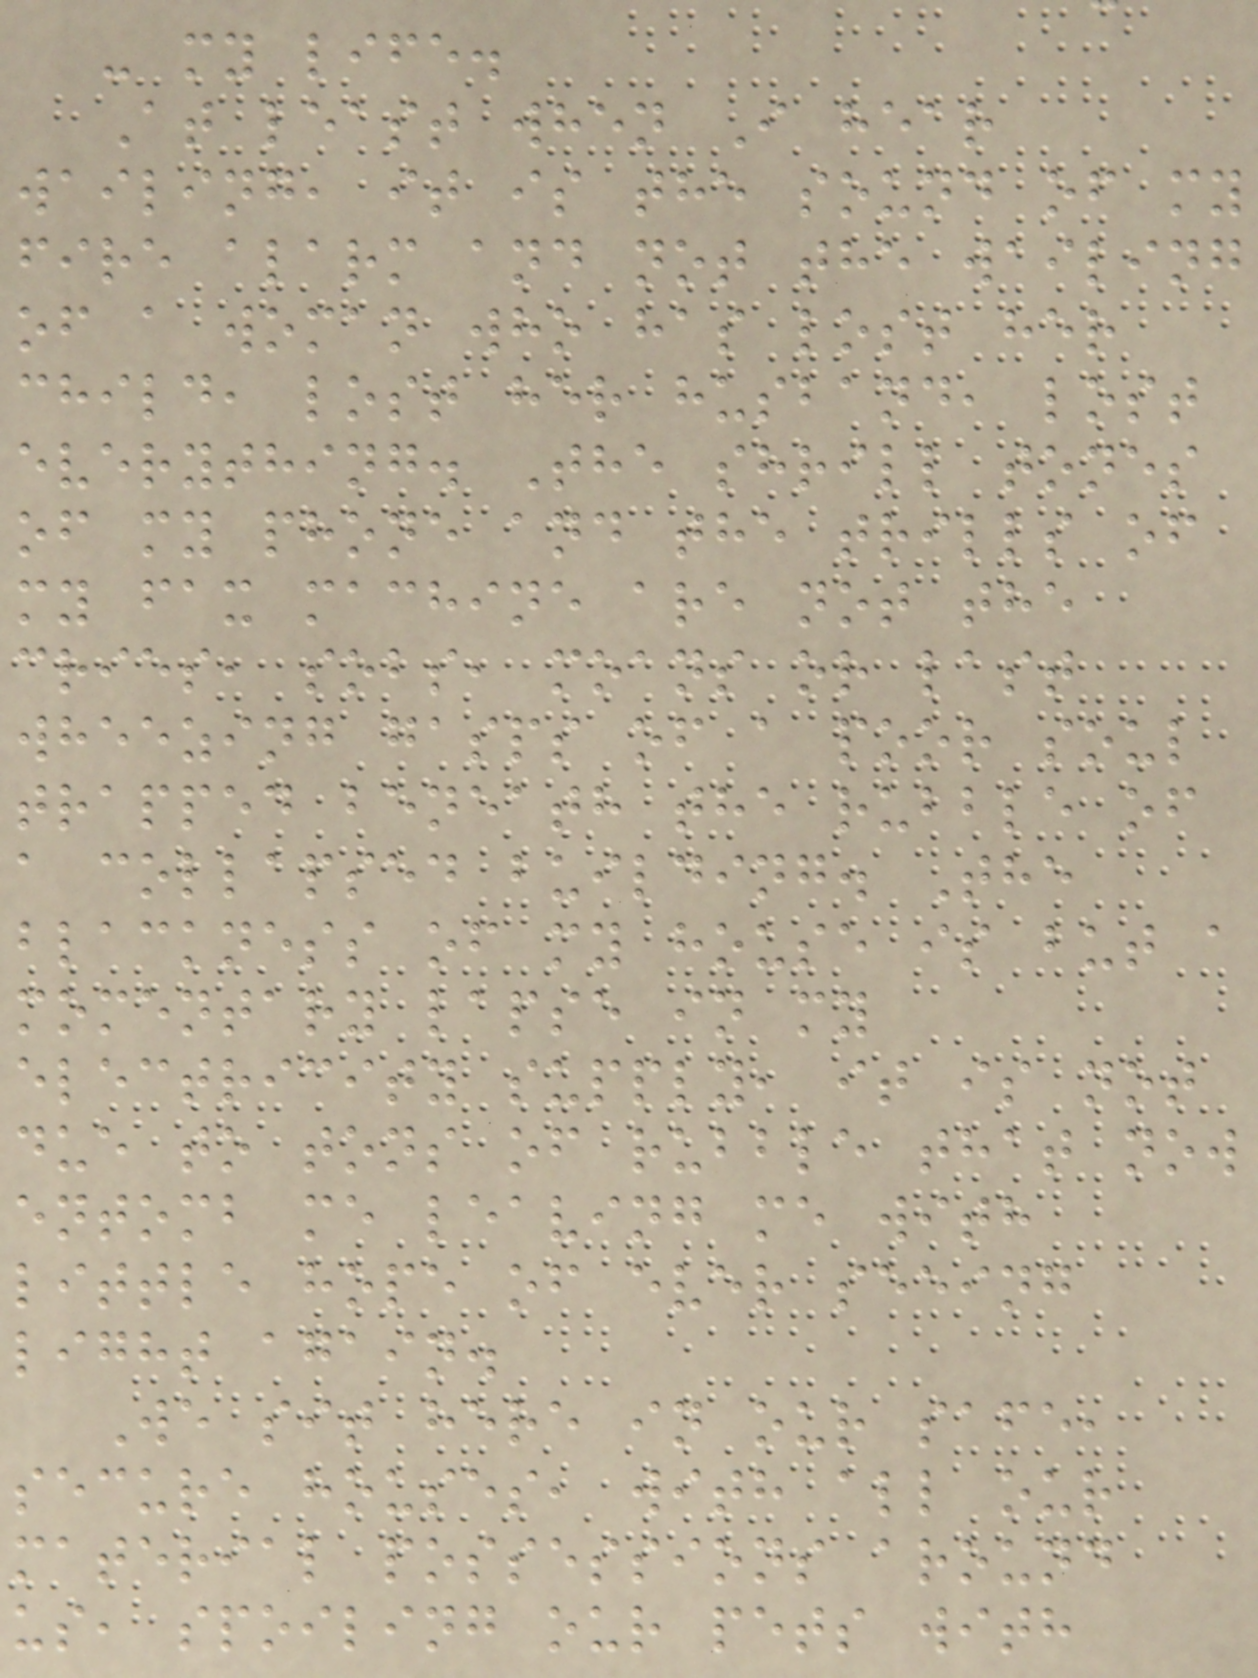- my life.
At least when I hear
wailing, it is the sound of my
fire alarm and not the wailing
of a woman who has lost her
child, lost her husband, lost
everything. The shrill tones
of my phone and the trills of
my fax machine are not the
cries, sobs, moans or last
wheezing gasps of a poor soul
trapped beneath the rubble of
a collapsed building. The
blackness of my house is but a
momentary lapse in my
electricity supply, it is not
due to tons of rubble that now
entomb me leaving me with
little hope of ever seeing
light again.
We sit here in our safe,
secure houses, with all our
material possessions around
us, spoiling our pets with
